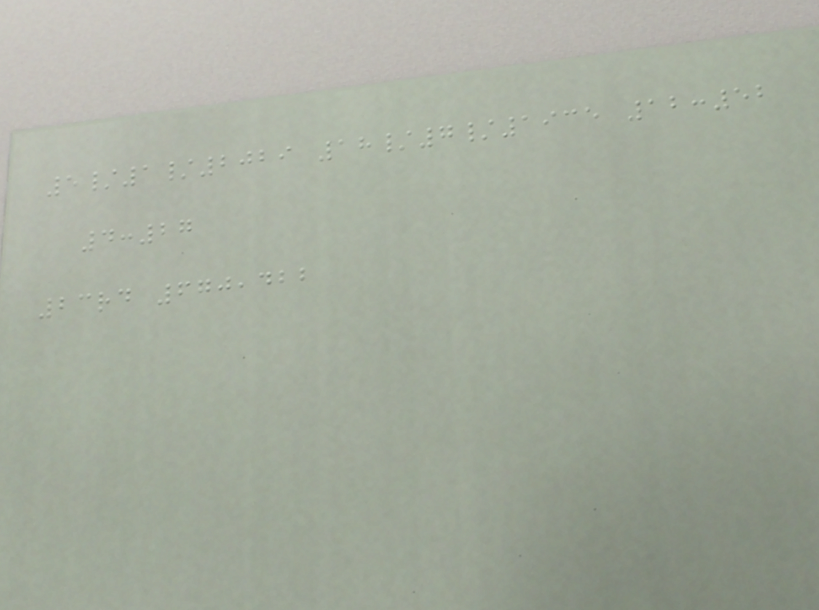5/1/2029 18/7/1935 12:52
4:27
23rd 670,422
